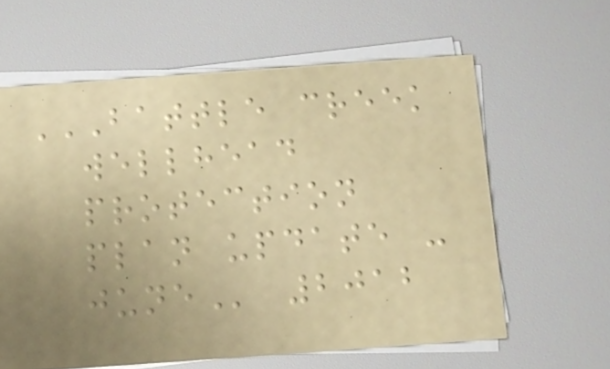BATTLE CREEK
WELLHEAD
PROTECTION
PLAN UPDATE -
JUNE 2012
